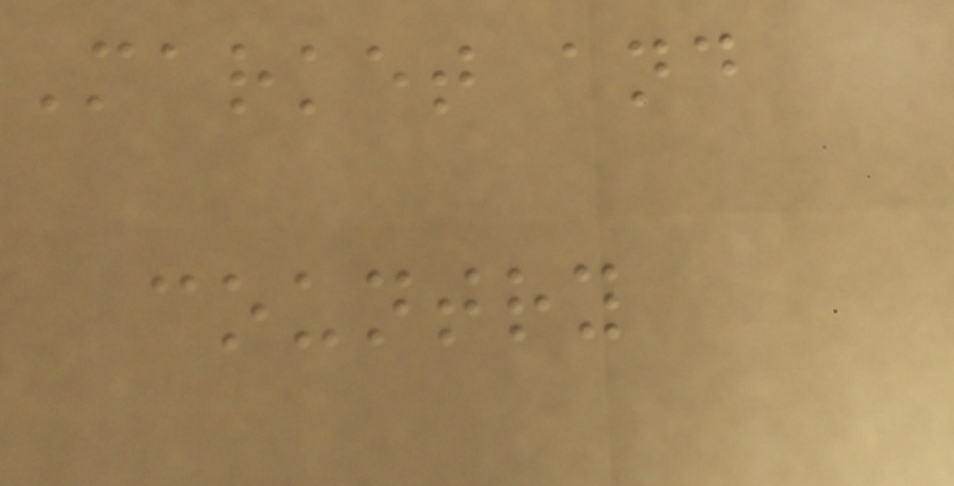Market and
country
